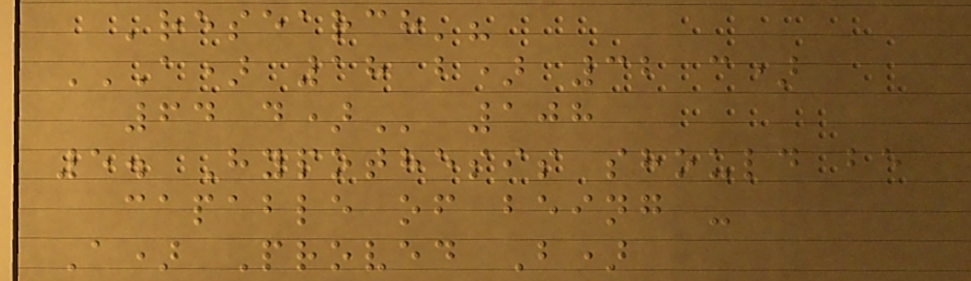'research'?
A) 18 B) 32 C)
64 D) 108
5. Hypothesis should be
capable of being -
A) Proved B)
